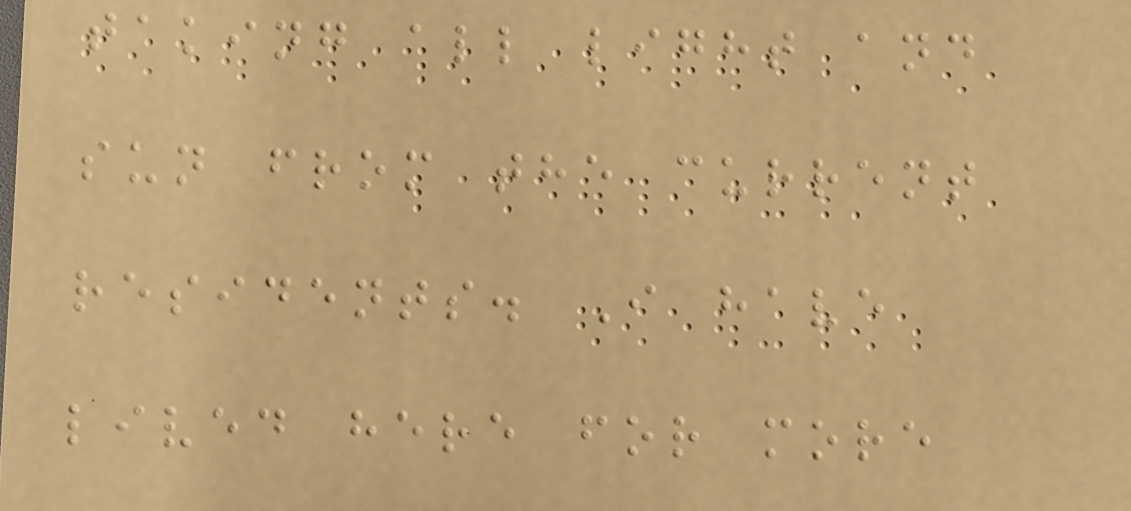taking all light and
sun from the current
residents. I have
lived here for more
